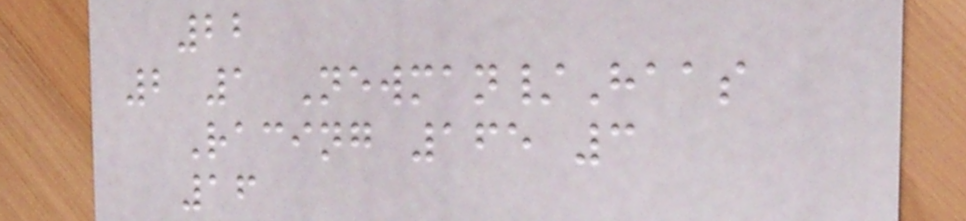22
2 1 Newman/Haas
Racing 165 3
16
